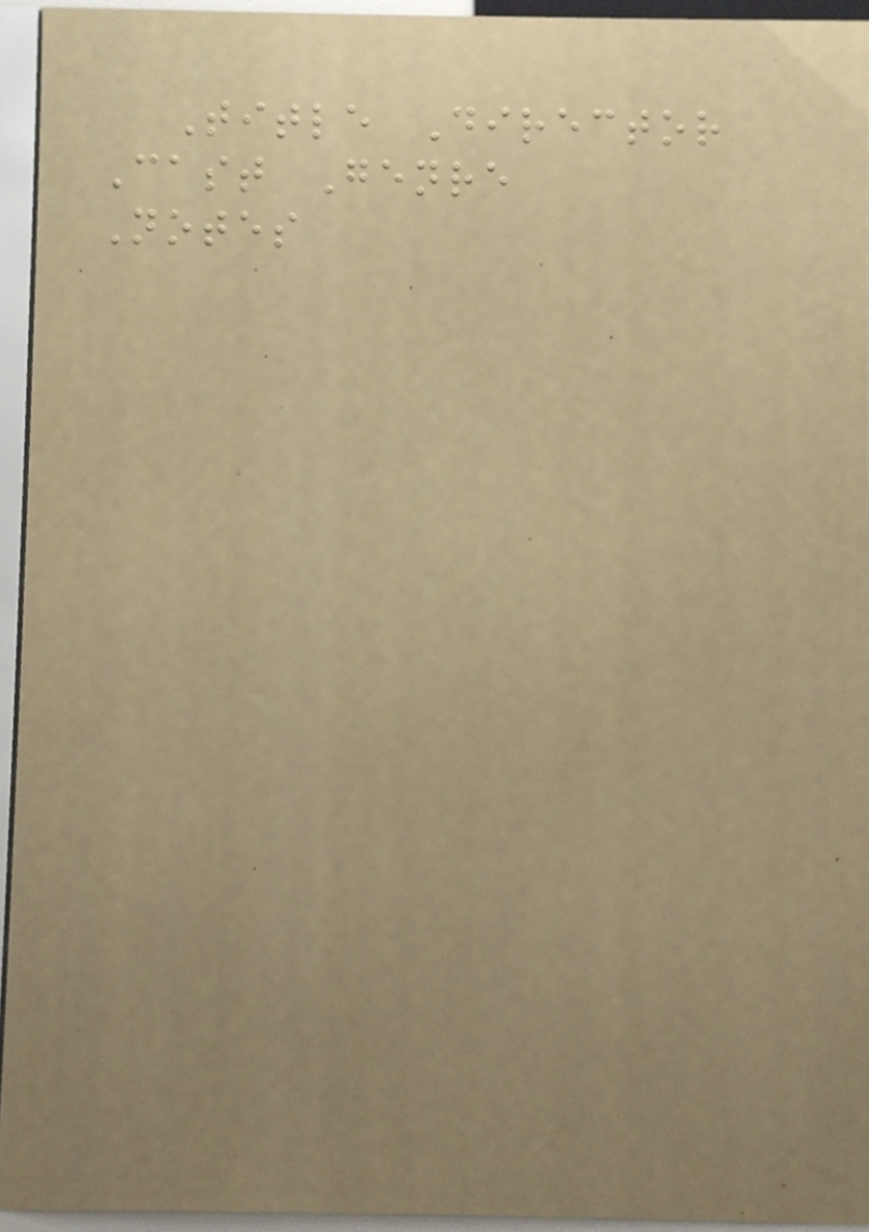Title Director
Cast Genre
Notes
